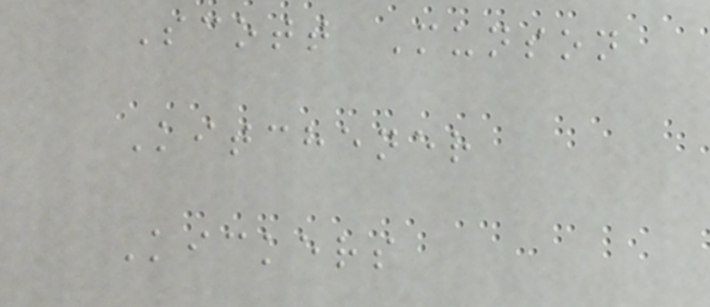Scott Munson
Kitchener
Kickers
